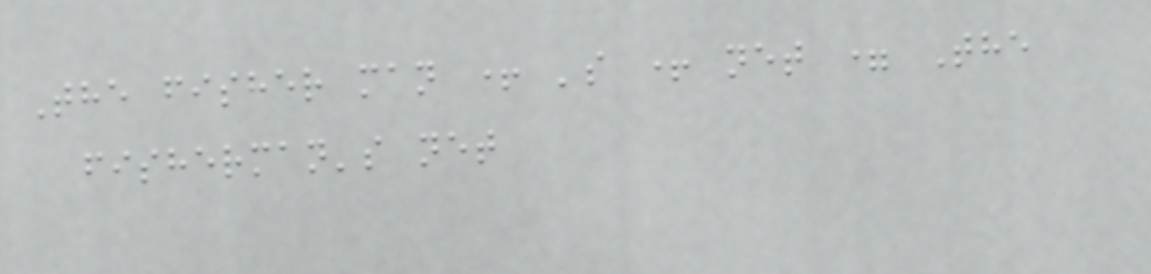The fisher man + 's + net = The
fisherman's net
